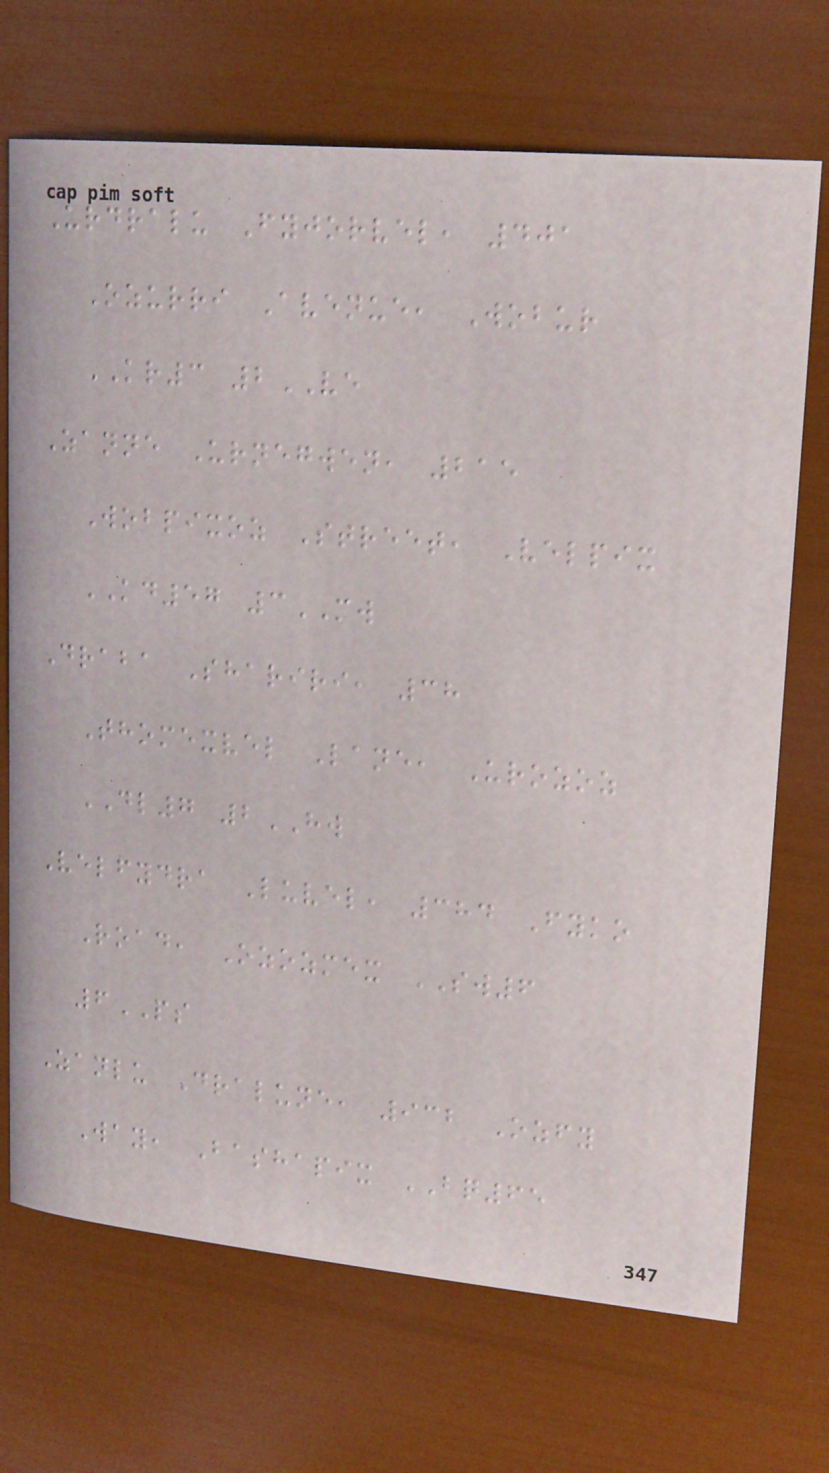Urdralu Fyjorvel, 401
Ozurri Avenue, Wobur
KR3 2VE
Zanne Urnegwen, 215
Wobpixoz Street, Velpix
KD57 3MW
Draba Shariri, 38
Thomexvel Lane, Urozoz
DL7 2HW
Velfydra Luvel, 384 Fyko
Road, Ozozmex SW6
6PS
Zanlu Dralune, 932 Ozfy
Way, Bashapix BQ65
